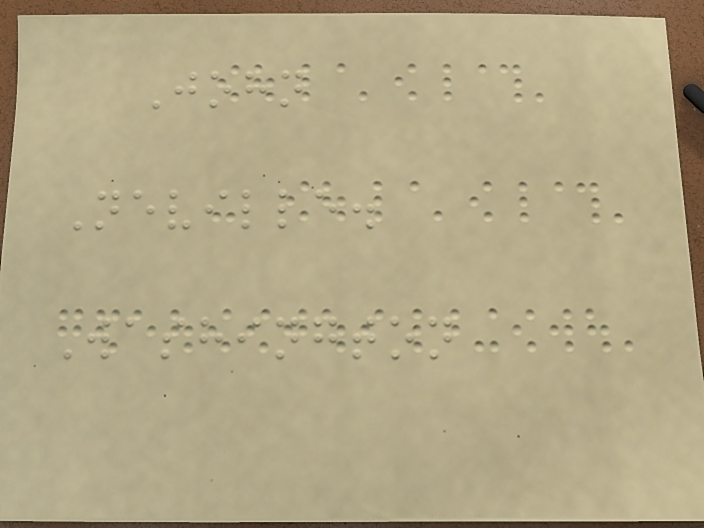John
Neville.
Washington
